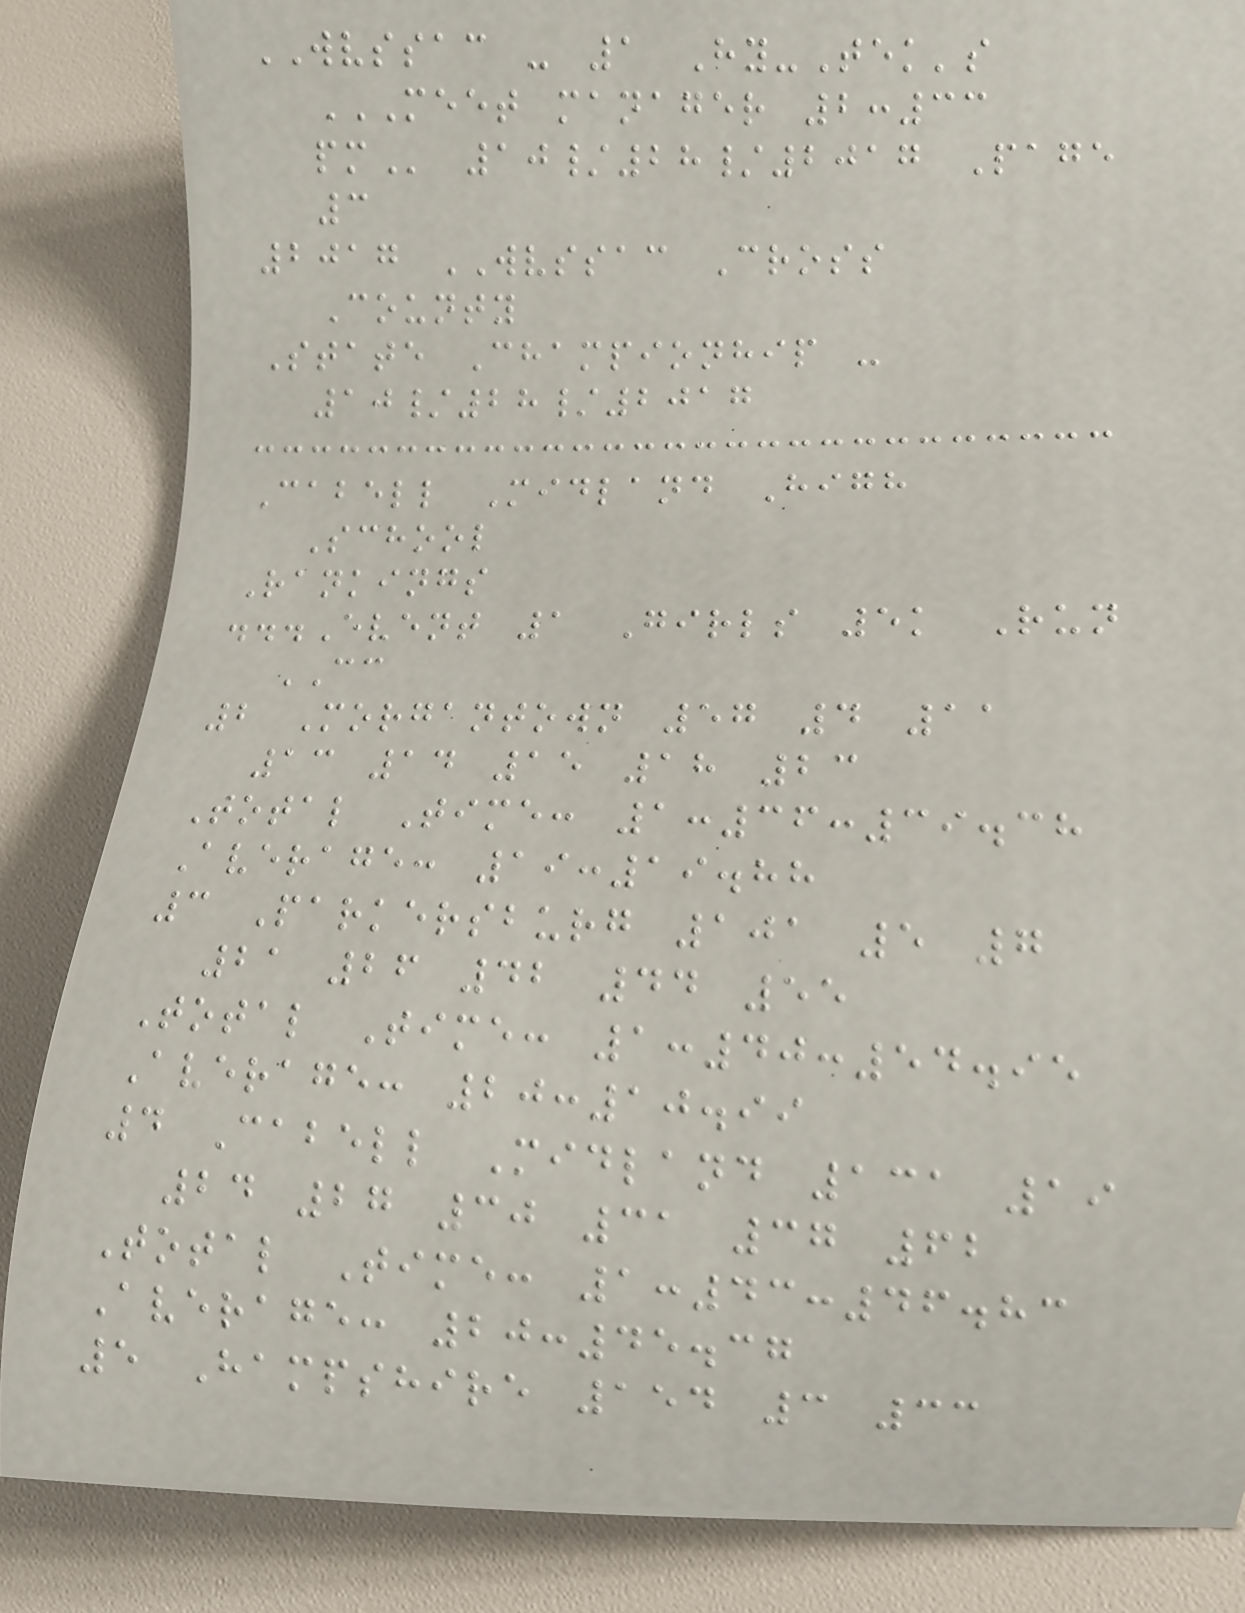WVSSAC - 1 Hy-Tek's
MEET MANAGER 2:33
PM 10/28/2017 Page
3
2017 WVSSAC Cross
County
State Championhip -
10/28/2017
Cabell Midland High
School
Rankings
...Event 1 Girls 5k Run
CC
2 Morgantown 57 4 11
13 14 15 18 23
Total Time: 1:36:39.38
Average: 19:19.88
3 Parkersburg 101 5 7
21 26 42 44 55
Total Time: 1:40:54.95
Average: 20:10.99
4 Cabell Midland 131 19
24 27 30 31 37 62
Total Time: 1:43:46.83
Average: 20:45.37
5 Hampshire 154 3 33
